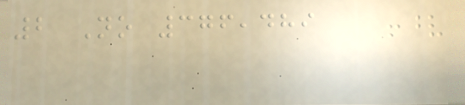2 No 376,489
